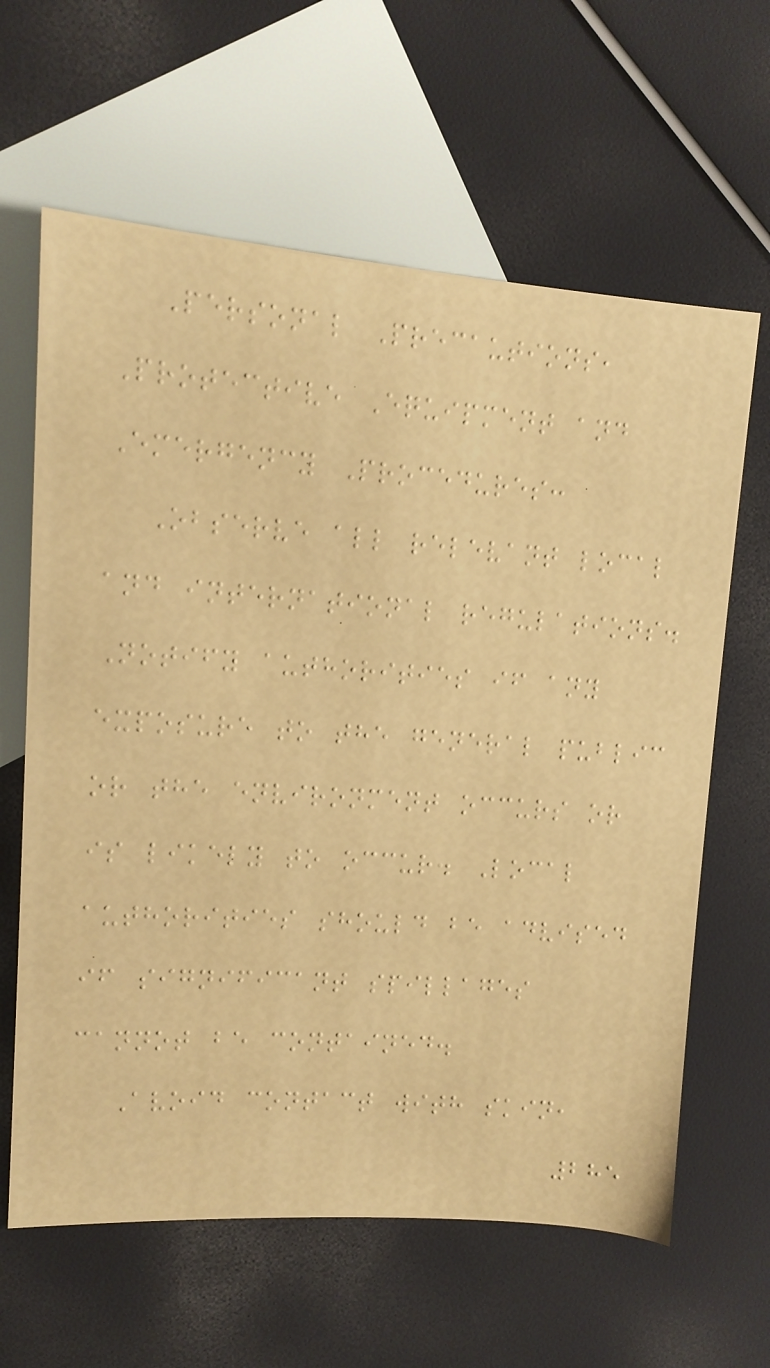Personal Precautions,
Protective Equipment and
Emergency Procedures:
Observe all relevant local
and international regulations.
Notify authorities if any
exposure to the general public
or the environment occurs or
is likely to occur. Local
authorities should be advised
if significant spillages
cannot be contained.
Avoid contact with skin,
285
